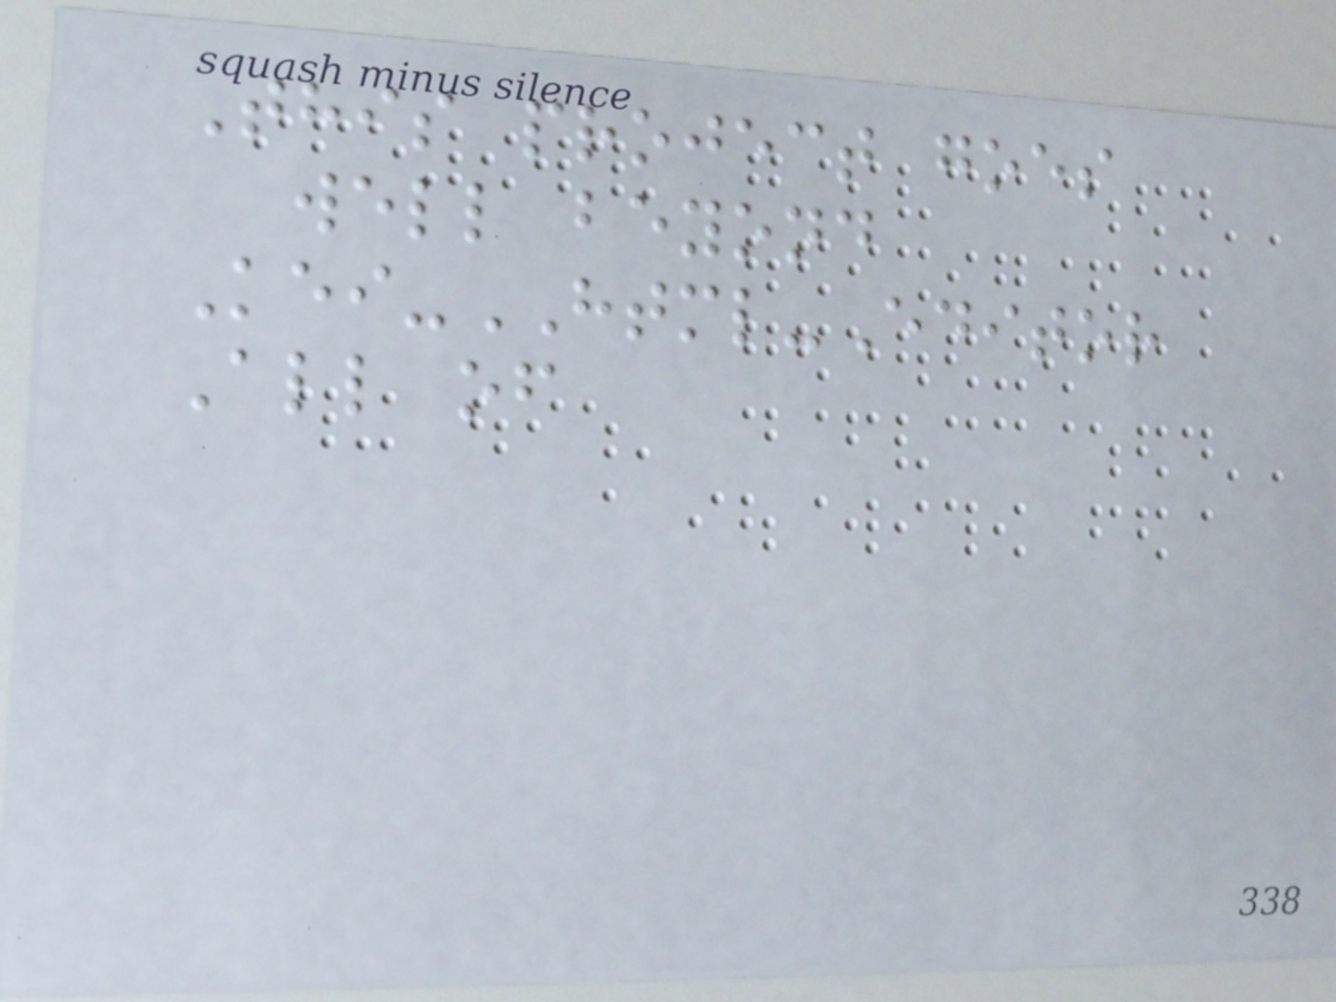This project goes
well beyond
Kei-HTML-Editor
All of
